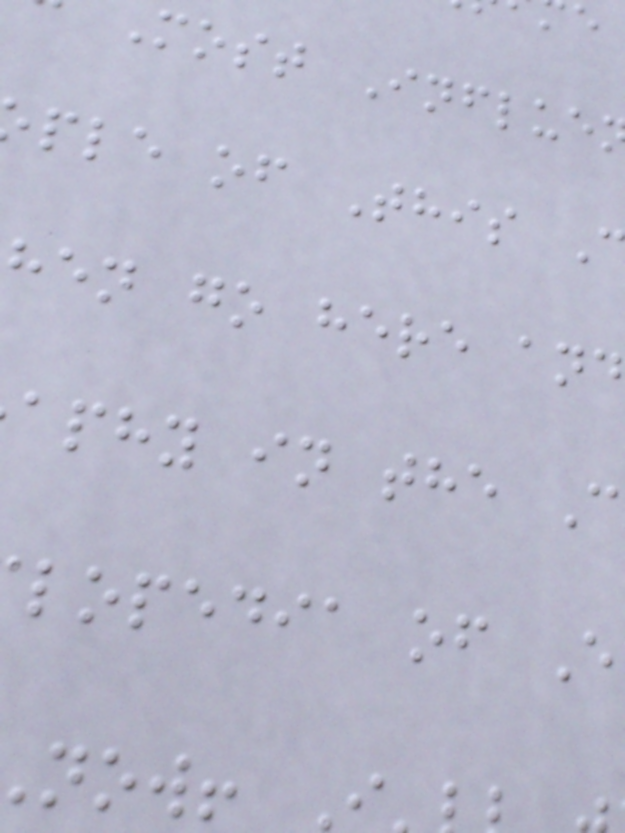most Influe
ple of This
hen go here and
aphy in the C
lopedia of E
